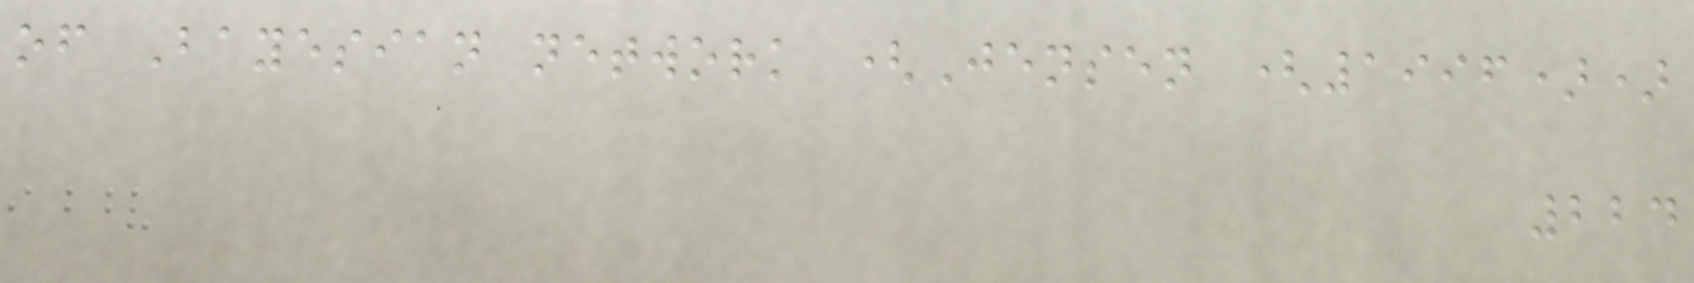of Bayesian network (Jensen (1996))
224
